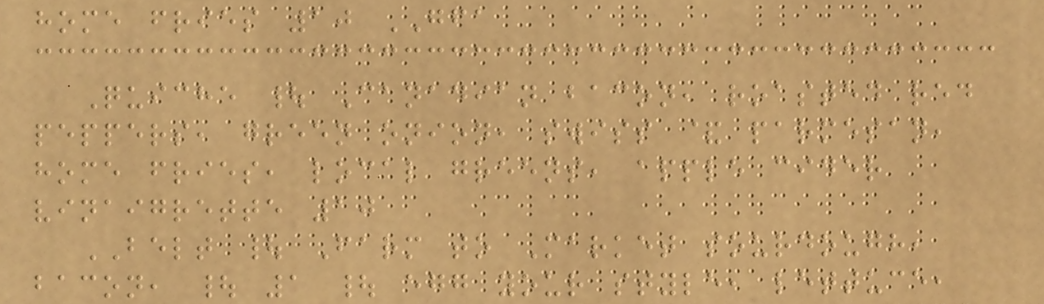home fries 10 GFA
Quiche | Canadian bacon, roasted red
peppers, green onion, swiss & parmesan,
home fries, local greens, apple cider
vinaigrette 10
BELT | Farm to Market sourdough,
bacon, | 1 | egg your style, lettuce,
